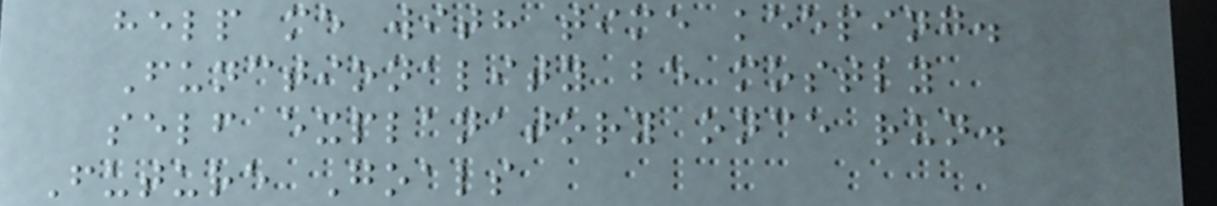help me with time keeping.
Functionality be mostly
self explanatory once run.
Future Goals
